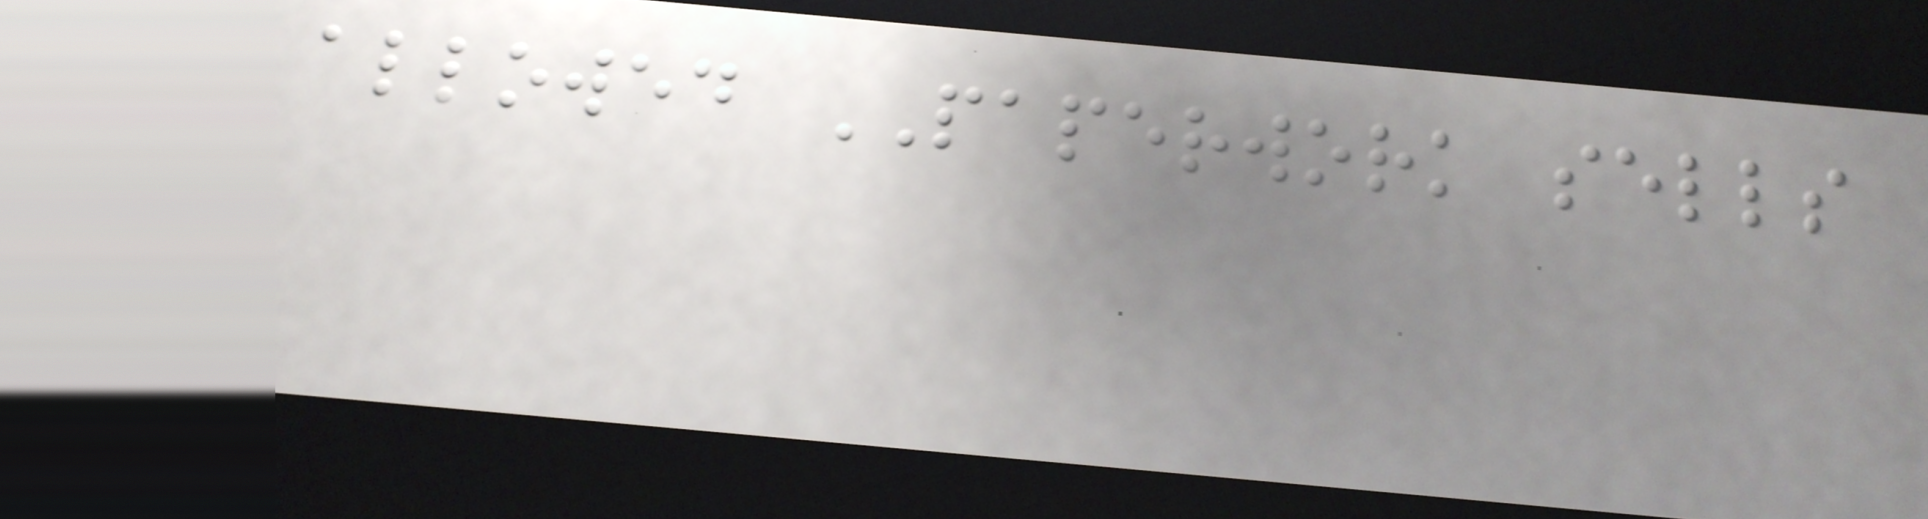allowed PAPERWORK sells
